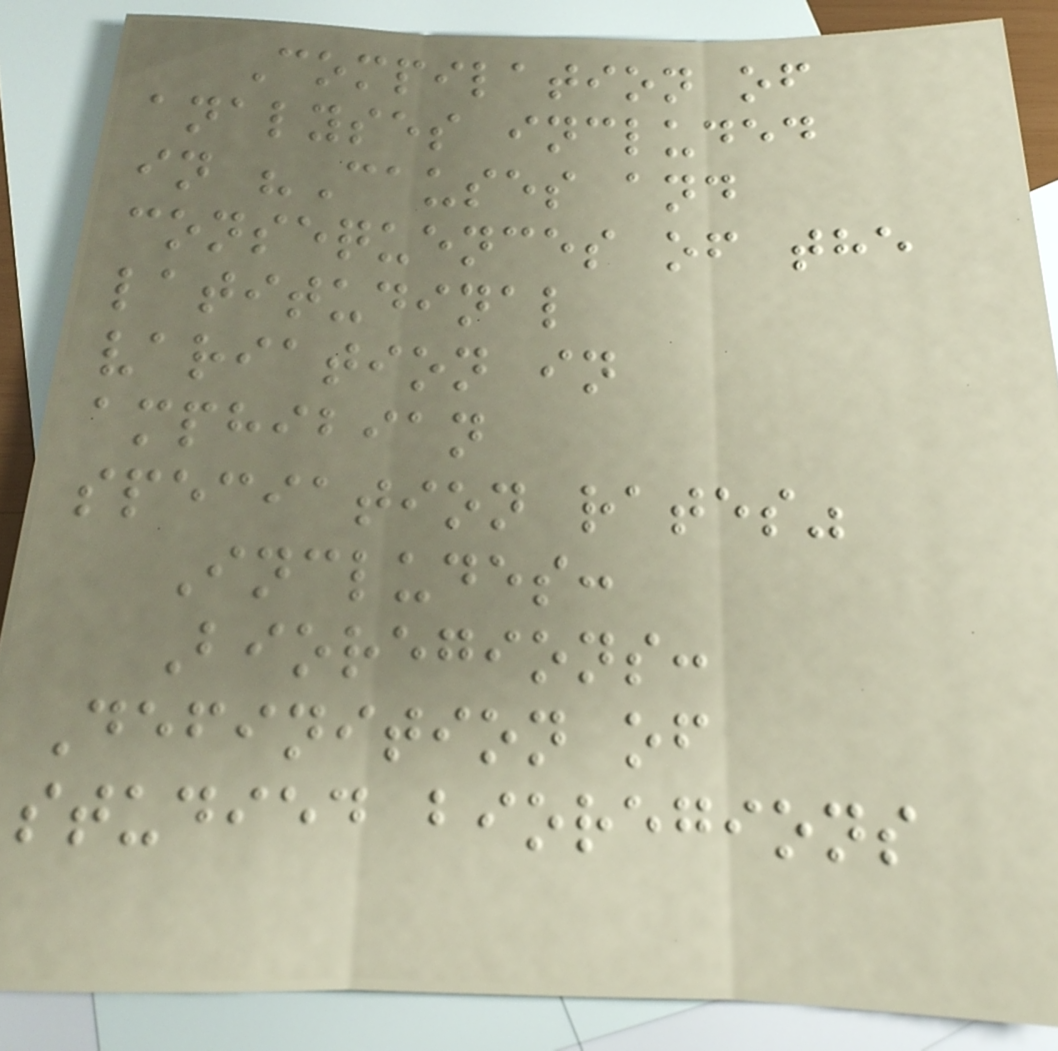Compilation of
analyses included
in "Causes and
consequences of the
latitudinal
variation in
amphibian
speciation rates"
Includes:
Bioregions:
Definition of
studied bioregions
